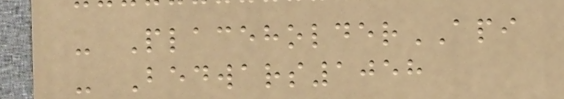- PlaceholderAPI
- Bedwars1058
